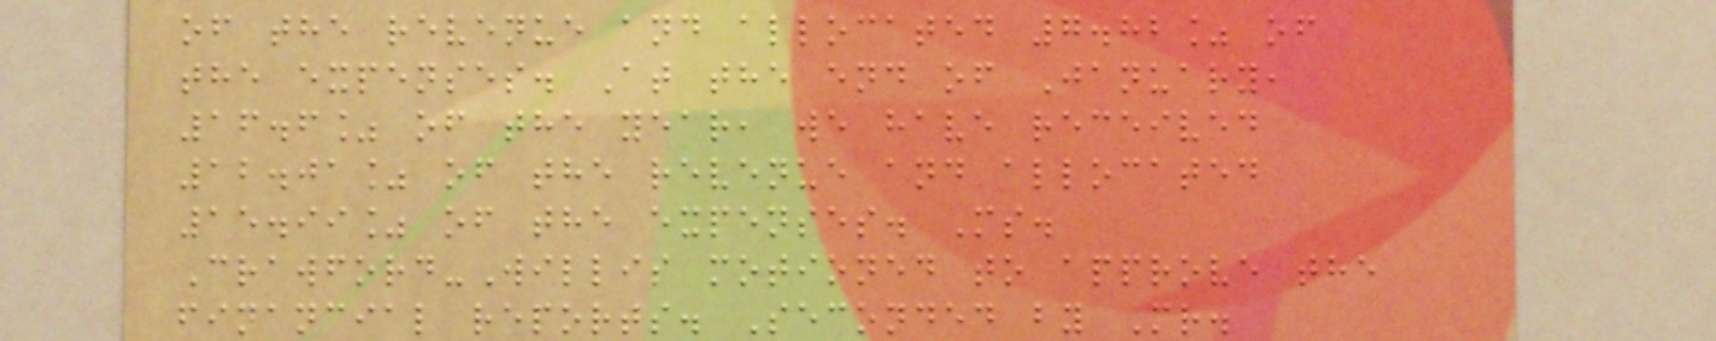of the revenue and allocated 7.82% of
the expenses. At the end of January,
16.6% of the year, we have received
12.01% of the revenue and allocated
15.99% of the expenses. Ms.
Crawford-Willis motioned to approve the
financial reports. Seconded by Mr.
